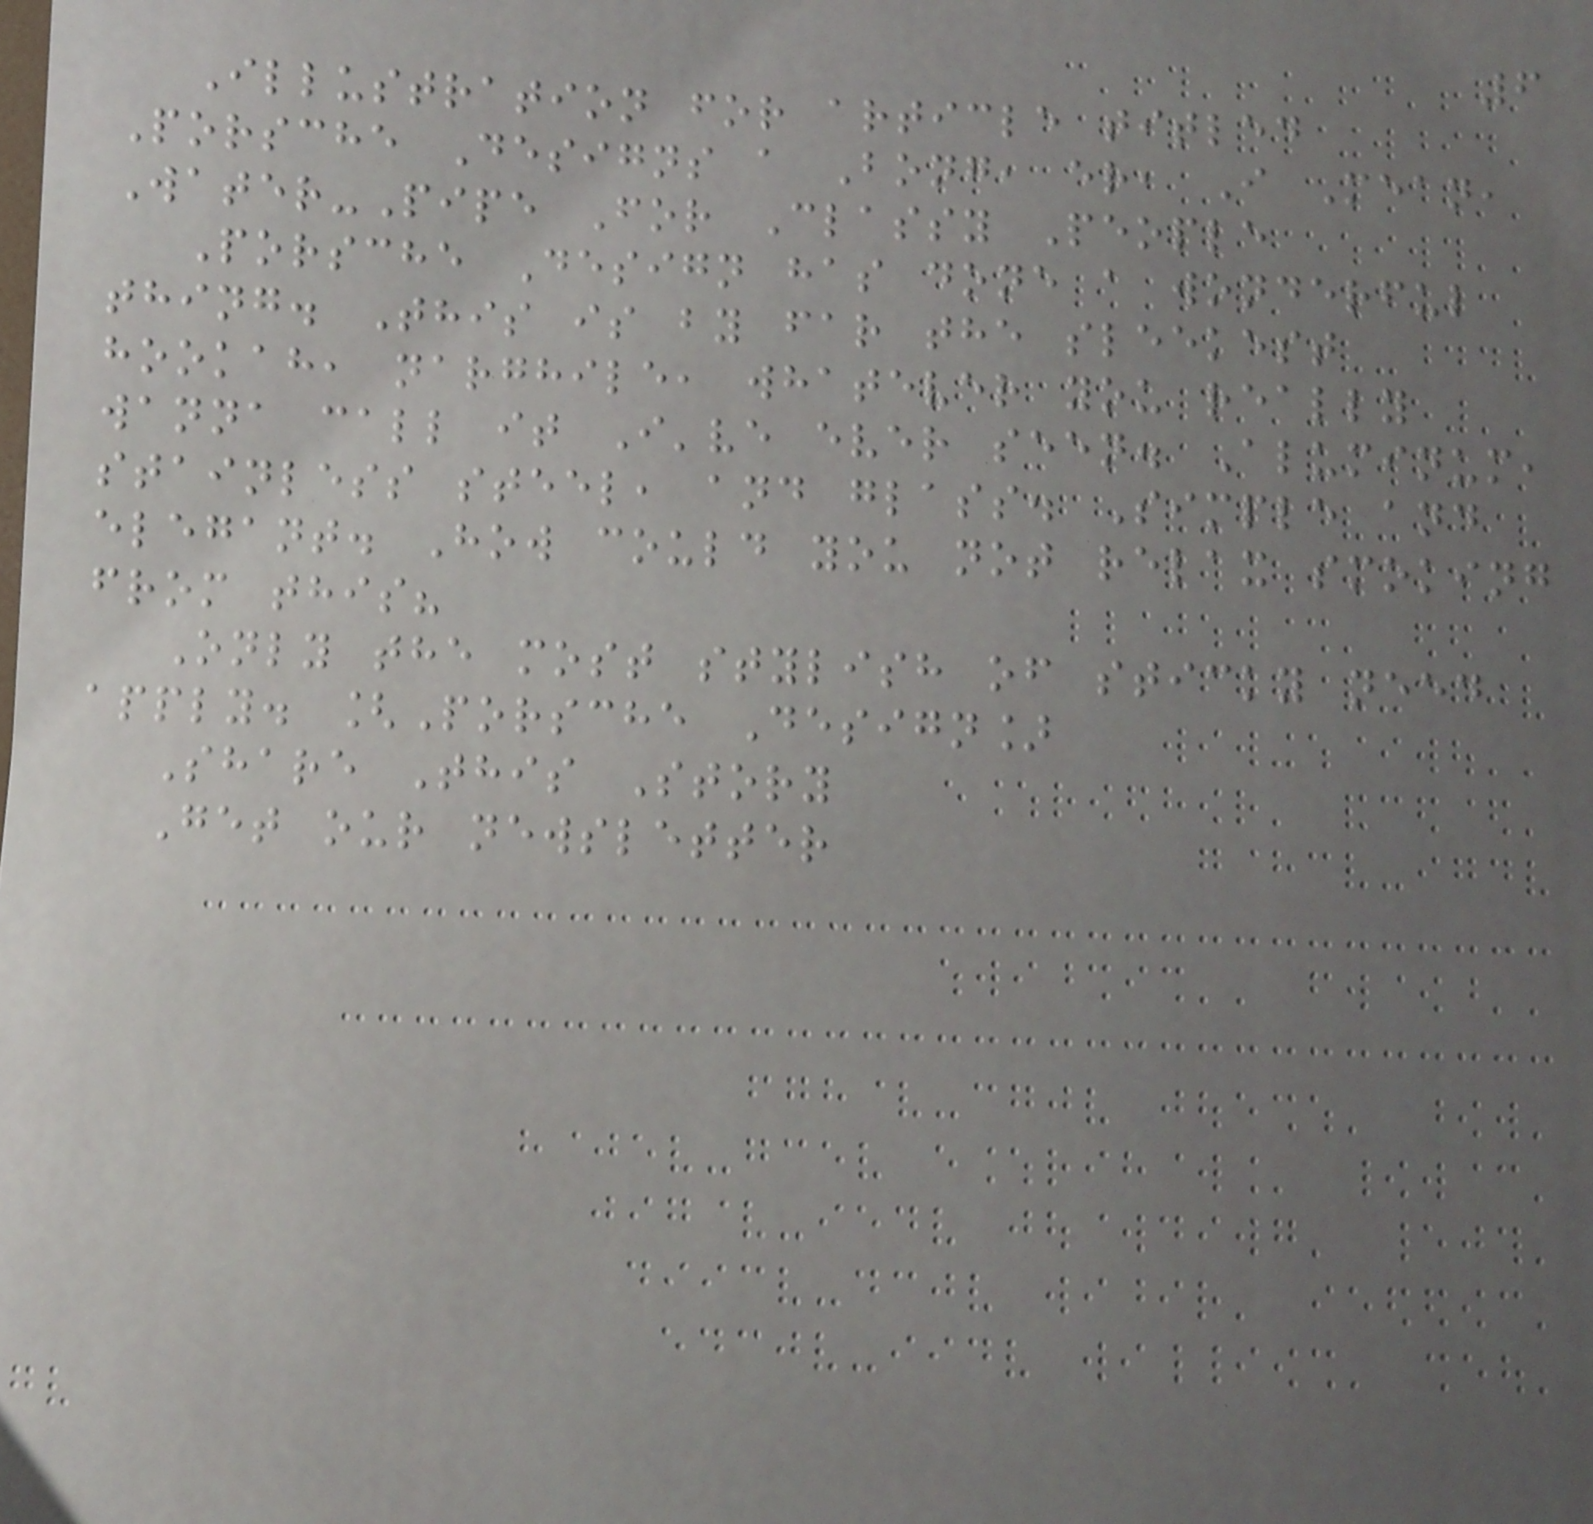6
Illustration for article titled
Porsche Designs a Bong, er, I Mean,
Water-Pipe For Classy People
Porsche Design has done a wonderful
thing. This is by far the sleekest
hookah, narghile, whatever you really
wanna call it I've ever seen. Aluminum,
stainless steel, and glass. Simple and
elegant. How could you not relax smoking
from this?
Only the most stylish of sticky need
apply. [Porsche Design]
Share This Story
Get our newsletter
